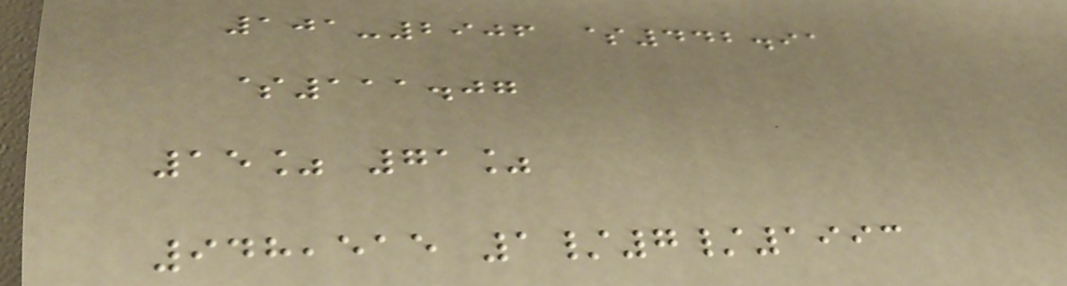101-2906 $442.91
$111.07
15% 71%
948,515 1/7/1993
